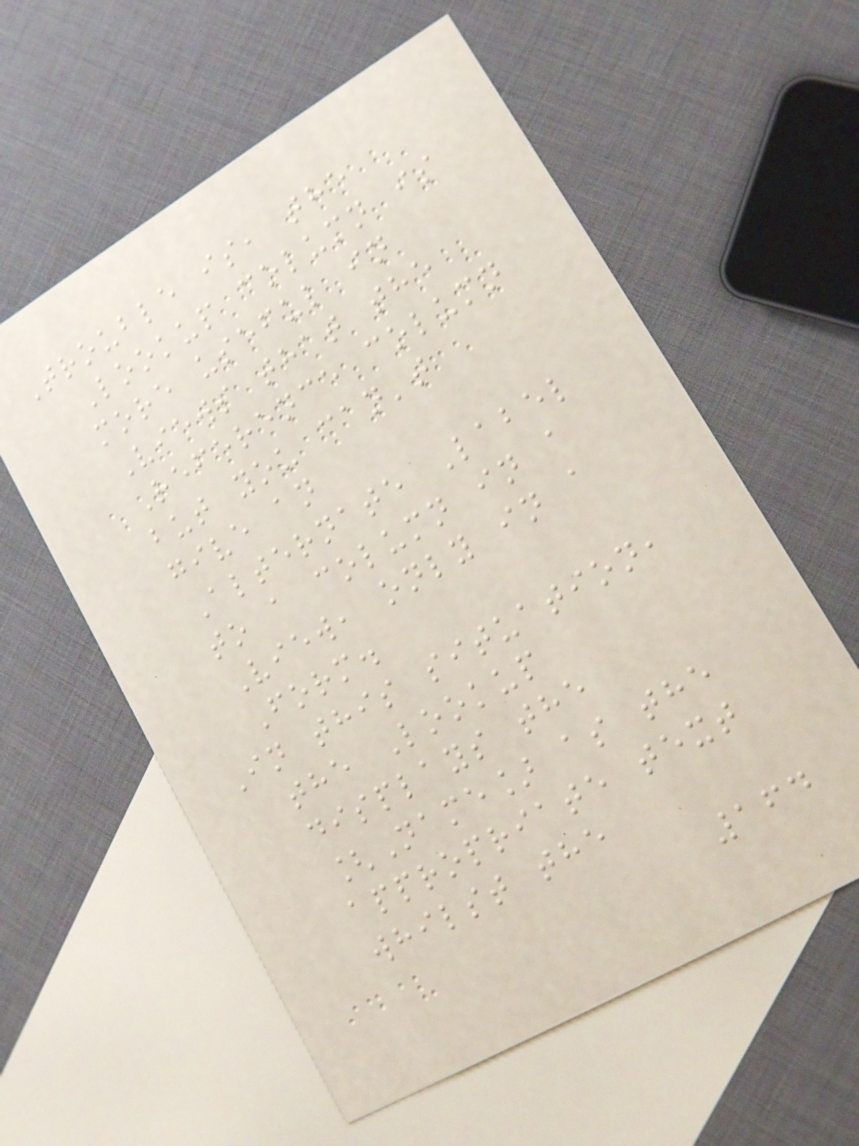Trouble is, the
Lookup column is
more useful in
Views that the
Reference column
but you can't
give an
Alternate Label
to a column in a
View, only in a
Form.
In this situation,
the Lookup
displays the
[Name] as the
appropriate text
whilst the
164
